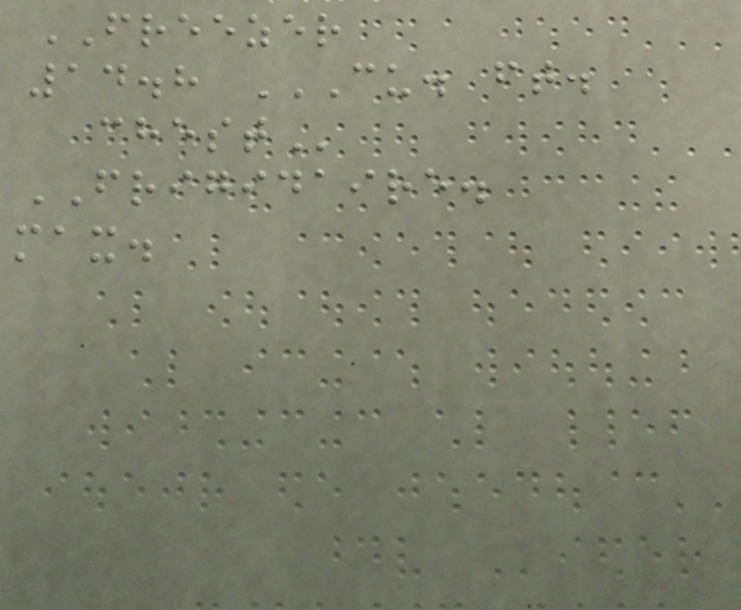FREEZER
14.8 CU. FT.
CHEST
FRIGIDAIRE.
max.
